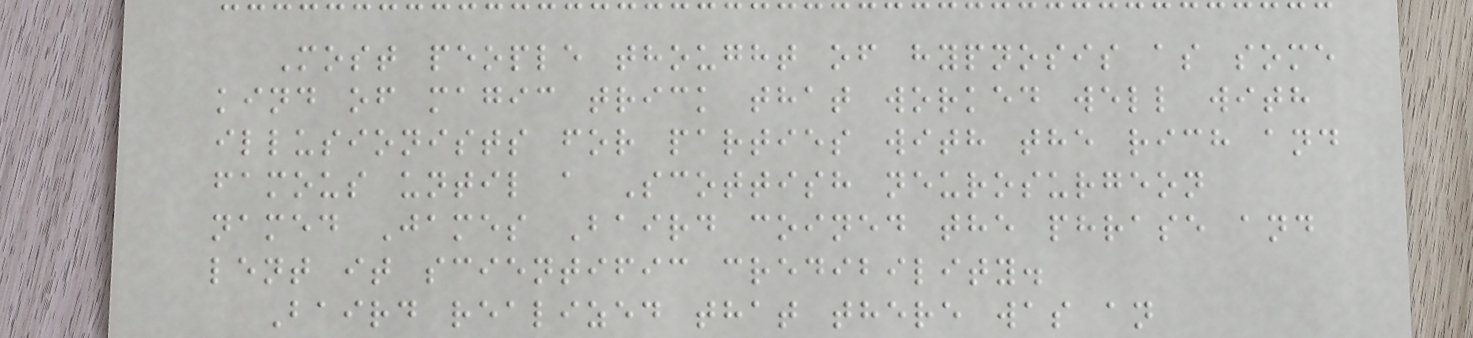Most people thought of hypnosis as some
kind of magic trick that worked well with
illusionists for parties with the rich and
famous until a Scottish neurosurgeon
named James Baird coined the phrase and
lent it scientific credibility.
Baird realized that there was an
